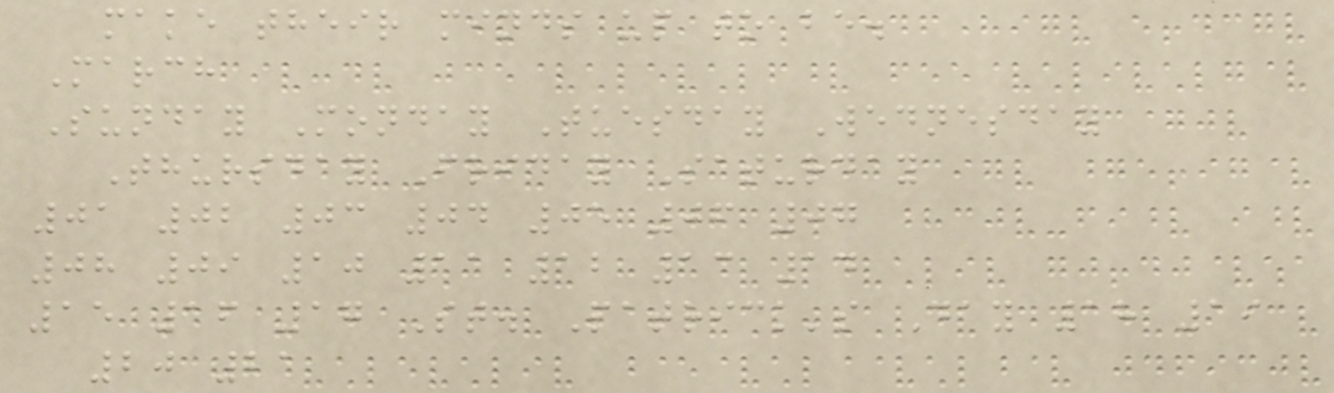make their minds up to be.
March
Sunday Monday Tuesday Wednesday
Thursday Friday Saturday
01 02 03 04 05 06 07
08 09 10 11 12 13 14
15 16 17 St. Patrick's Day 18 19
20 21
